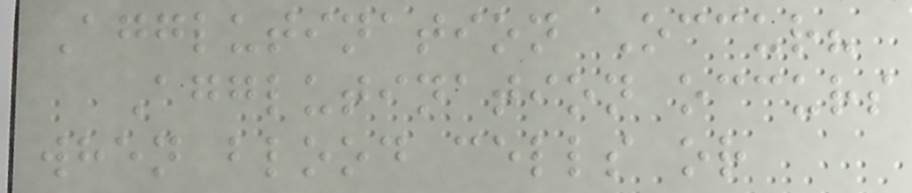Agglutination Occur?
Agglutination occurs
when blood cells or
